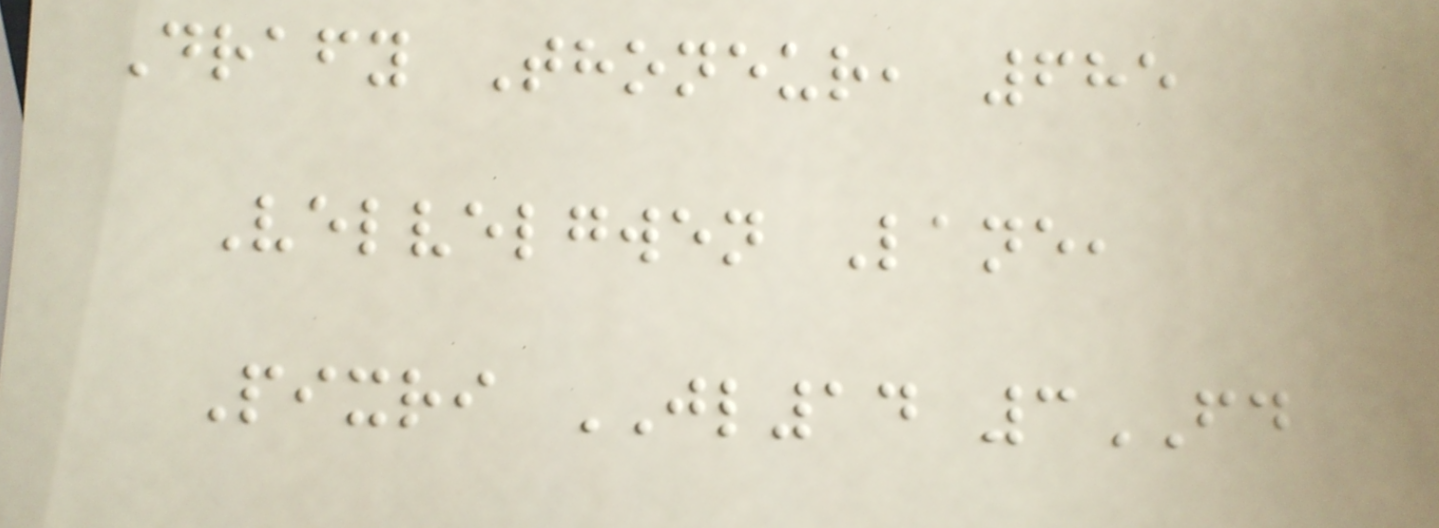Drafy Thoneur, 685
Velvelgwen Lane,
Pixri JL14 3FD
